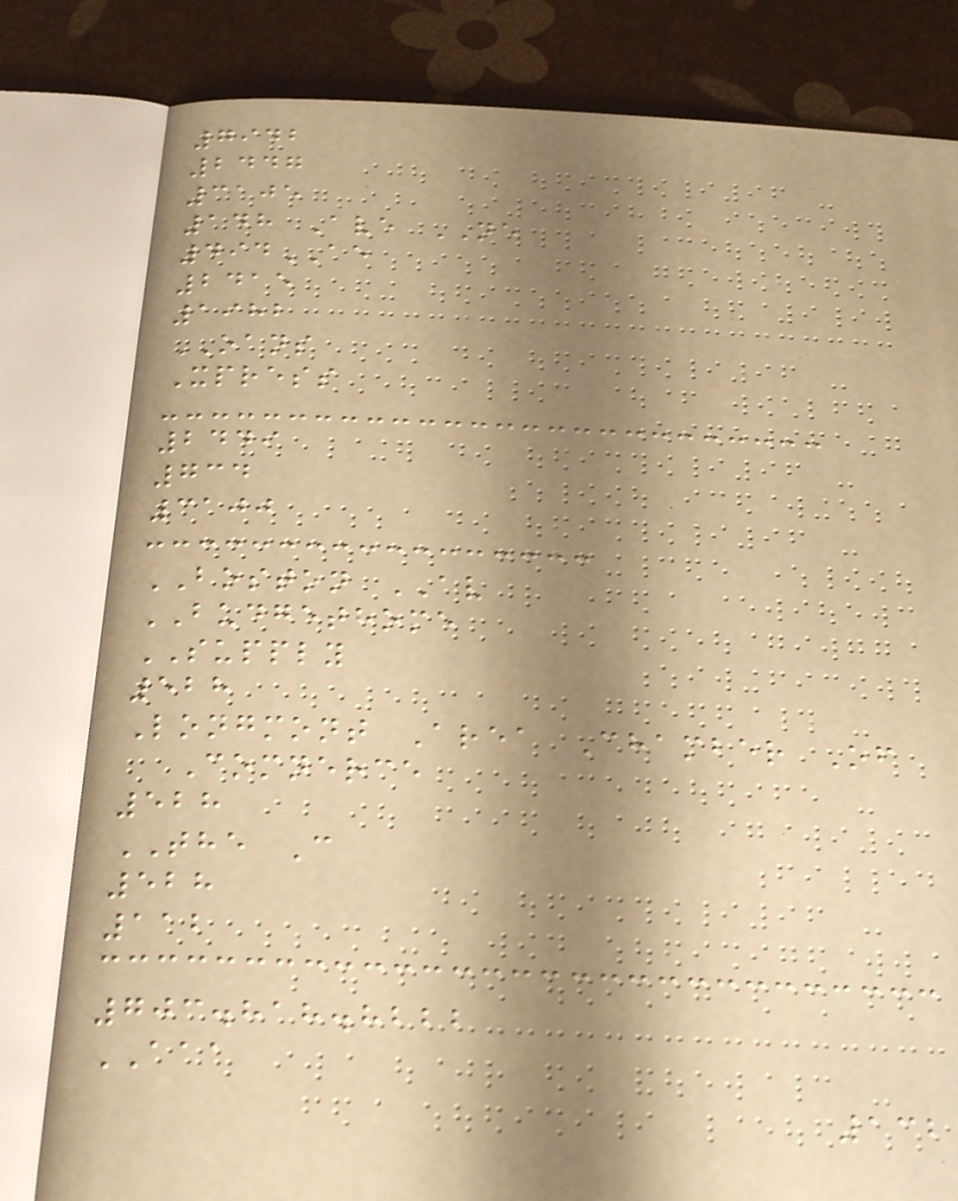7942
2447
3105
148 Ave NE
494AE
2415
1982
OANS
Xpress
2449
734
3100
BOSTON AV
BUDGETHOME
SUPPLY
528
Longmont Area Chamber Of
Comnerce
528
THE C
528
112
703.818.8222
AAA
132
